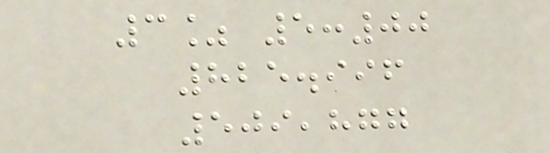3% 5:00
825.996
509,877
